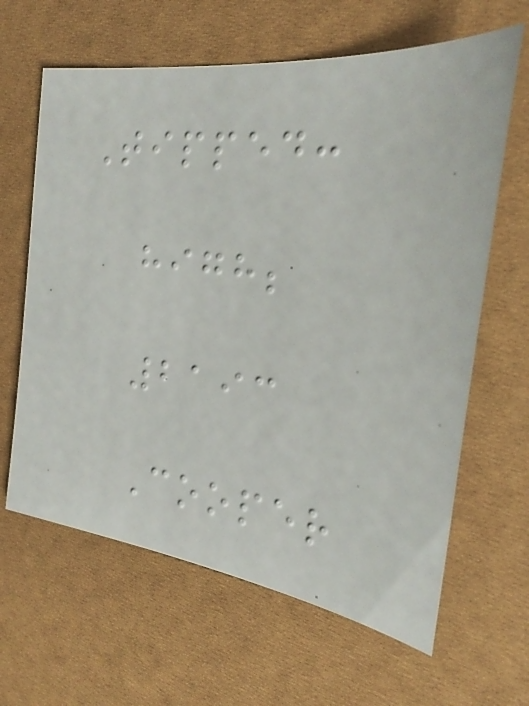Tipped:
high;
2193
Cooper
